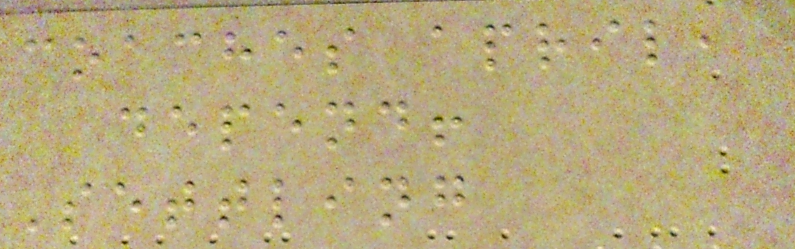coaches april,
depend!
Settling
